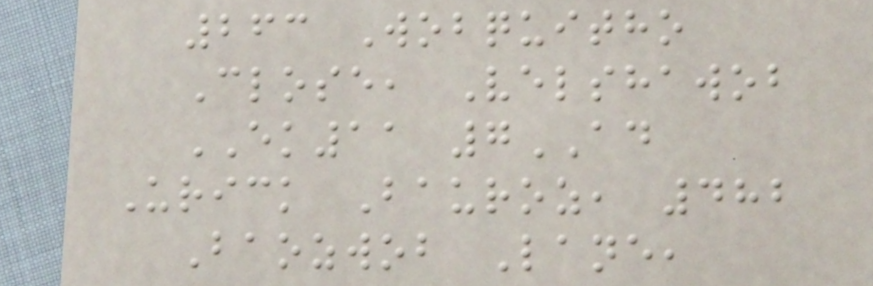263 Wobquitho
Close, Velshawob
EK11 7AD
Urick Bauroz, 482
Baozwob Lane,
